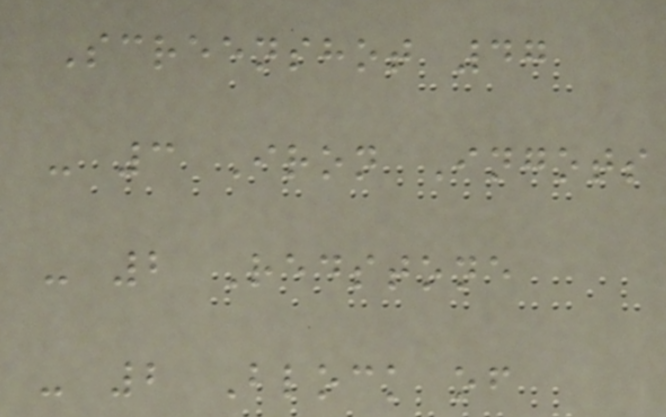Screenshot 47
- 3 Iron Ingots
- 2 Redstone
- 2 Block of
